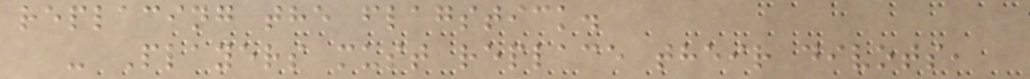replacing the flagstick.
- Players must replace their divots,
